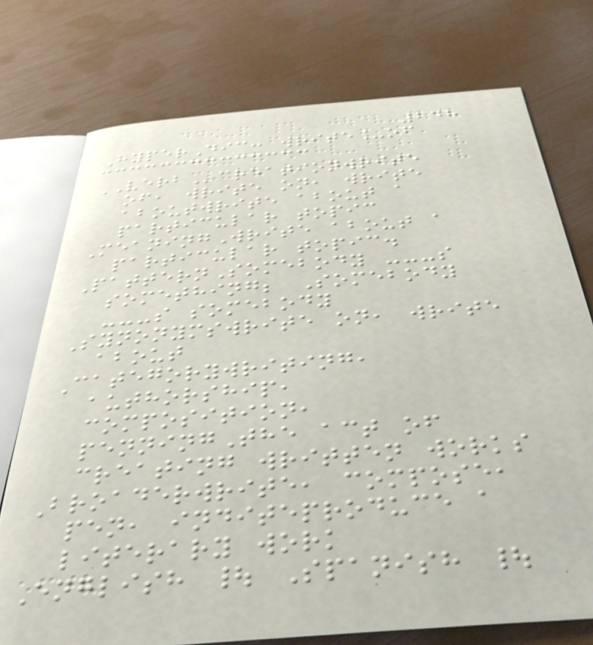248
HyperDic: write_of
VERBcreationwrite
of, write on, write
aboutwrite about a
particular topic
MeaningWrite about a
particular topic.
PatternSomebody ---s
something; Somebody
---s somebody
Synonymswrite on, write
about
Categorywriting,
authorship,
composition,
penningThe act of
creating written works
Broaderwrite, compose,
pen, inditeproduce a
literary work
English | Spanish |
